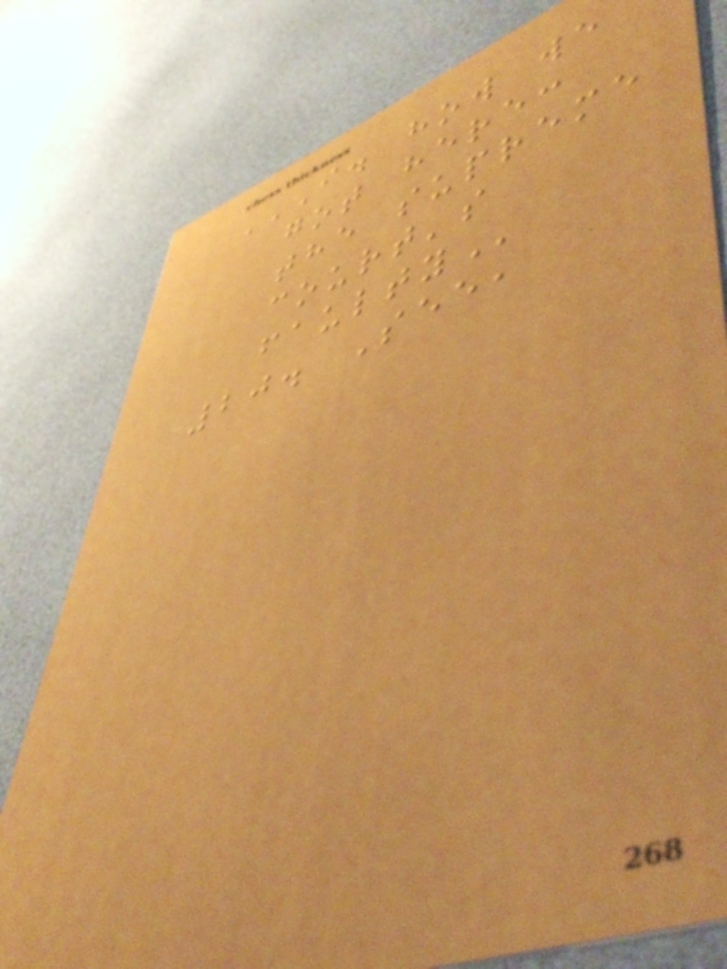I. HOW WE
GOT HERE:
THE SUPREME
COURT'S
FAULTY
20. See,
